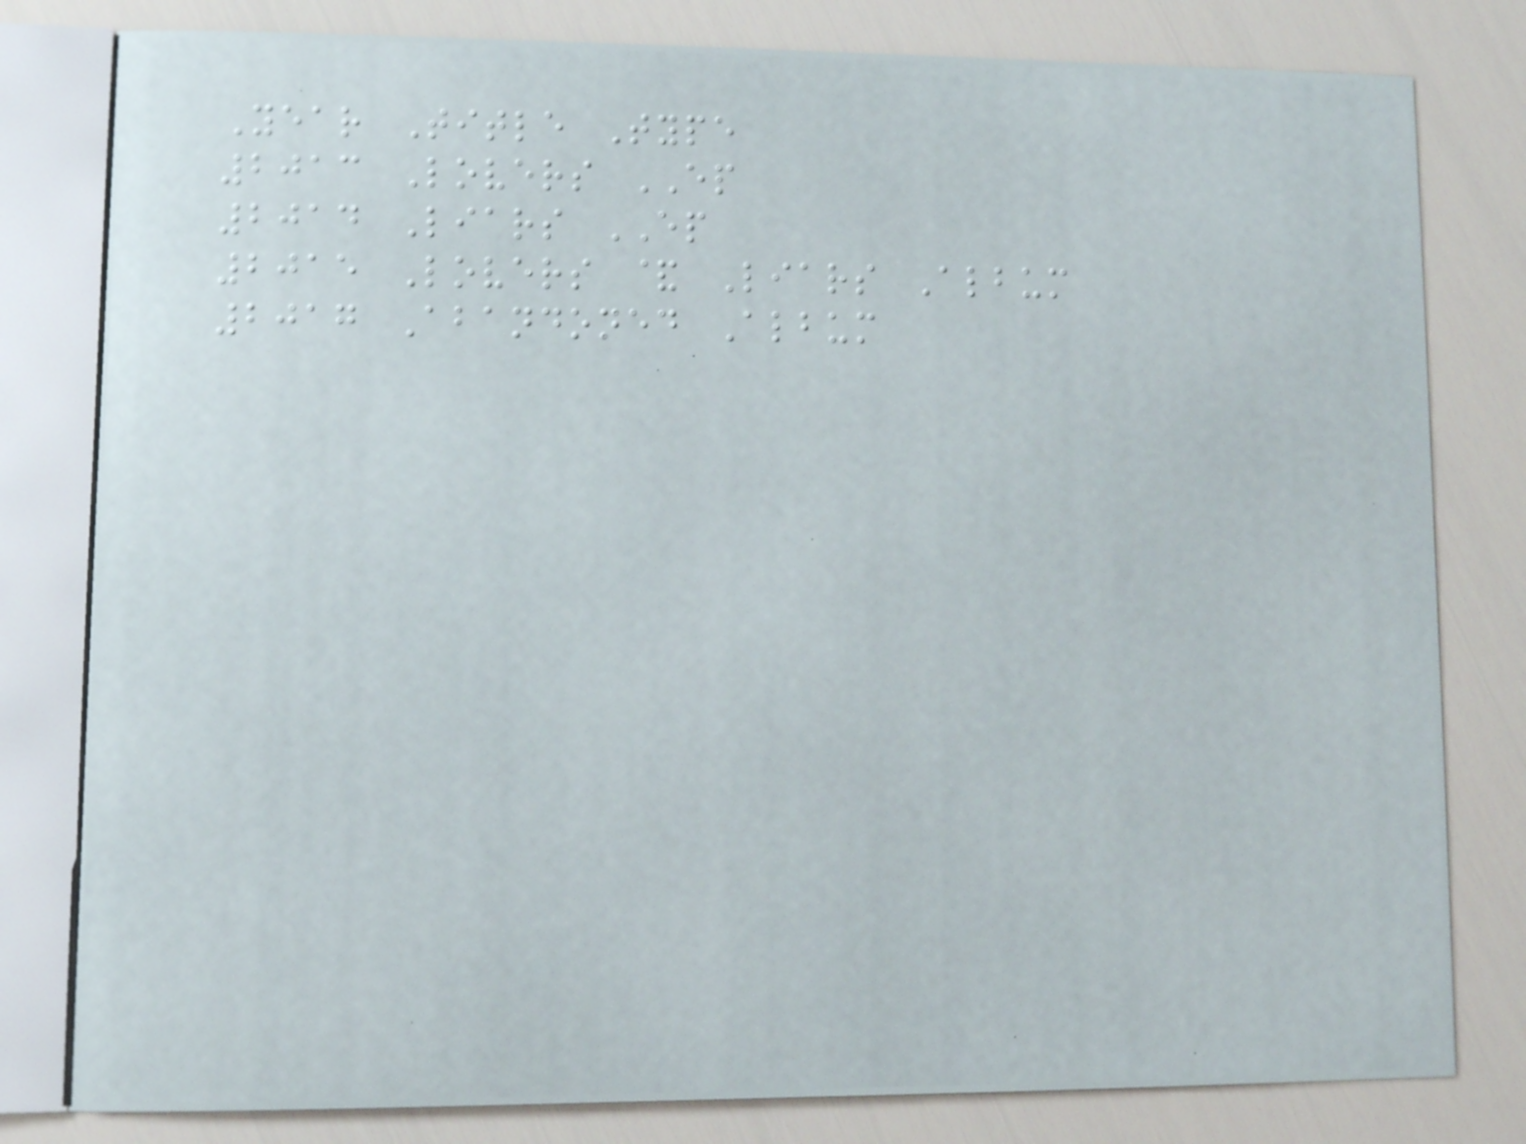Year Title Type
2013 Lovers EP
2014 Liars EP
2015 Lovers & Liars Album
2017 Abandoned Album
